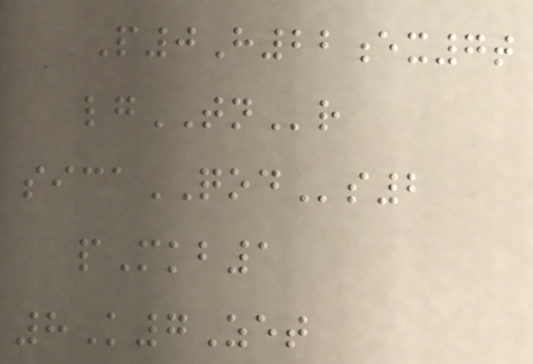P0H22ex7t
lgTNr
sicaQODs2
pMkb1
8K7Zet
